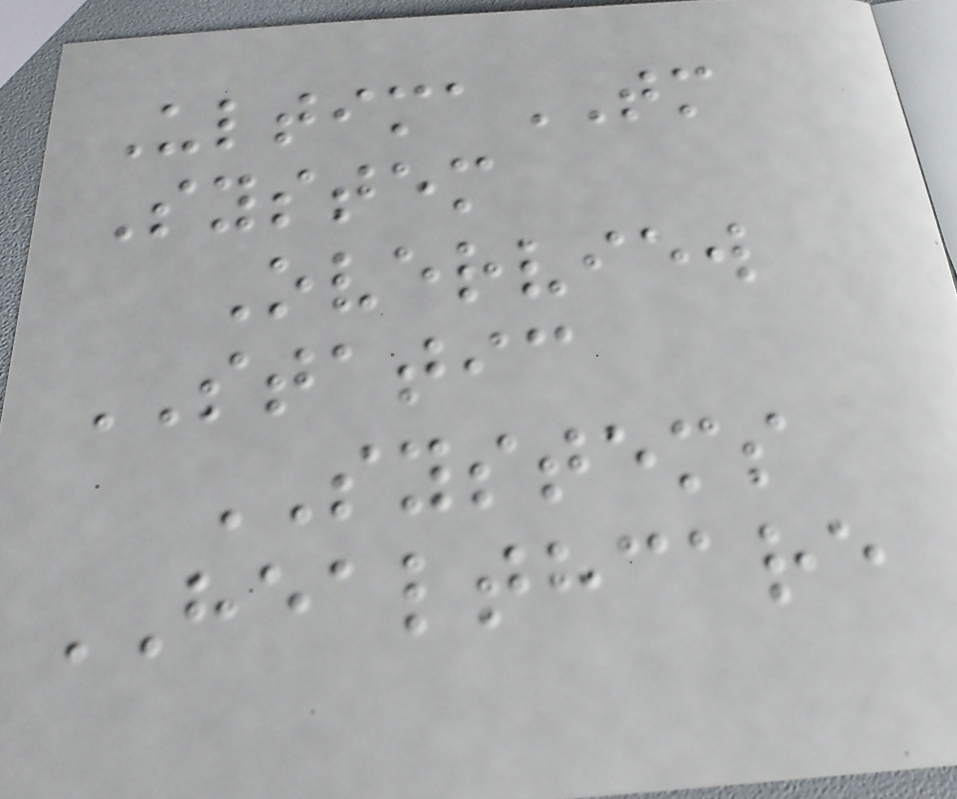UltimaTM
System
Overview
STATIC
SYSTEMS
HEALTHCARE
